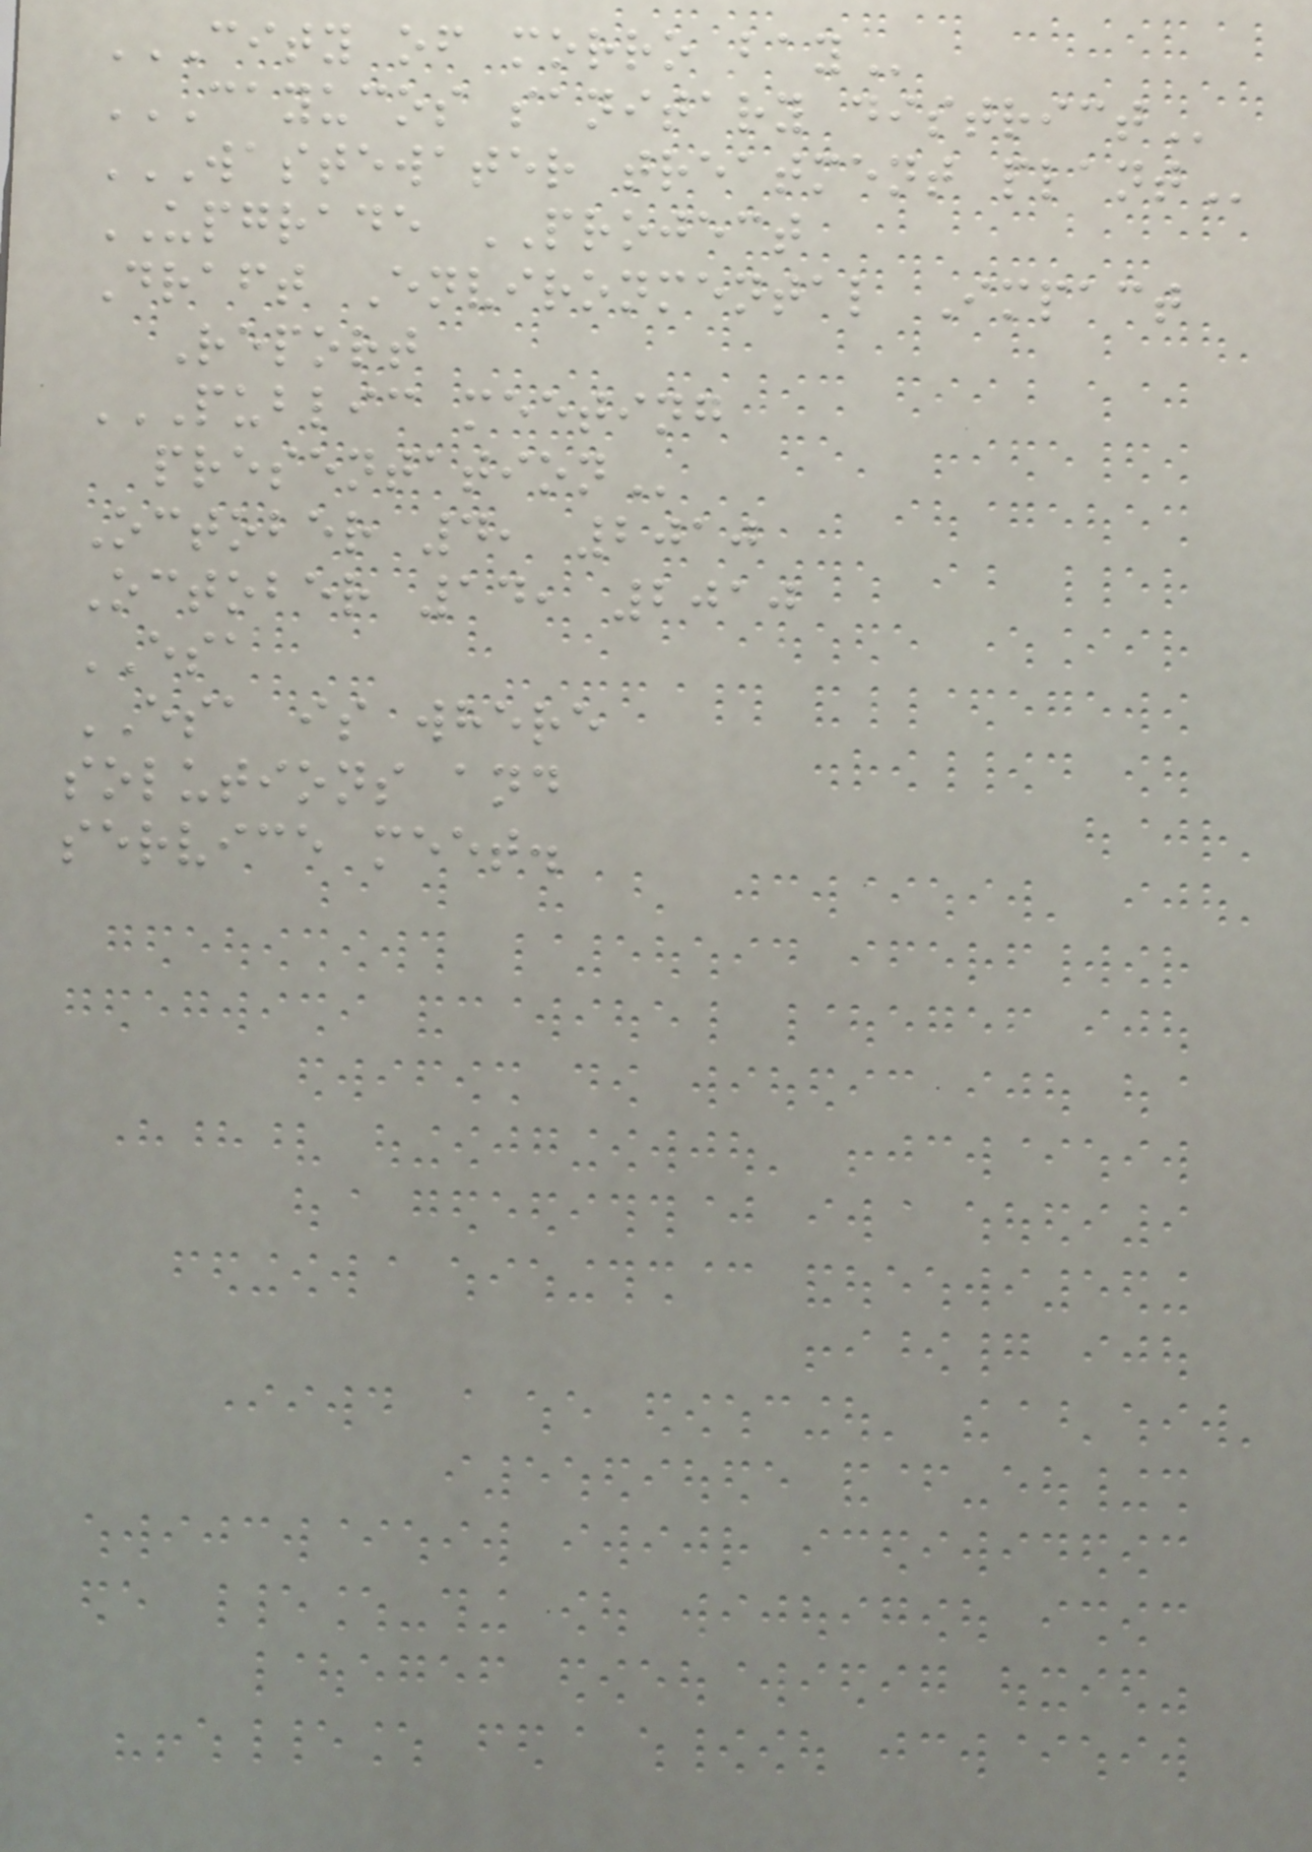CITY OF MORRO BAY
CAYUCOS SANITARY DISTRICT
WASTEWATER TREATMENT PLANT
UPGRADE PROJECT
Draft Environmental Impact
Report
PUBLIC MEETING
PRESENTATION
October 4, 2010
October 14, 2010
ESA
ESA is where
solutions and
service meet.
